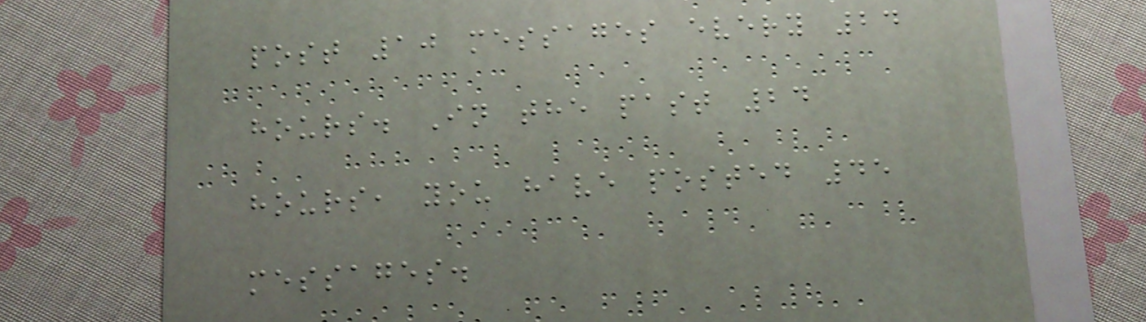post 10 messages every 24
hours. In the past 24
hours, you have posted 45
messages.
